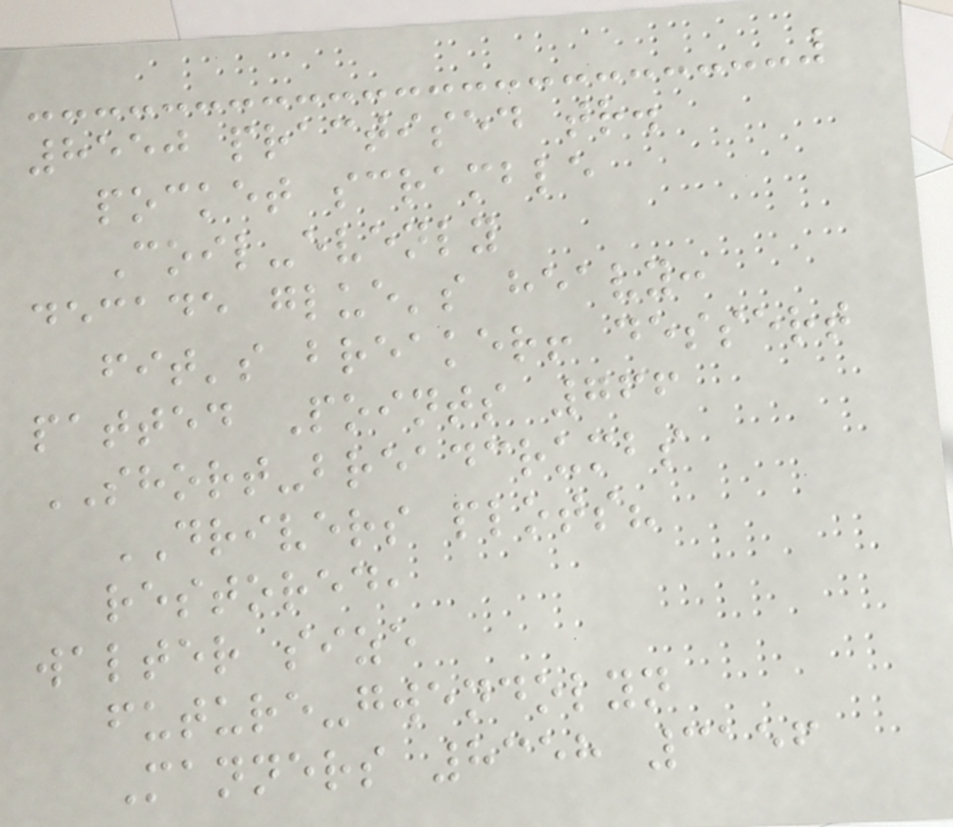8550 practised tr.
pocket scramble
Coil-evenly
decade glue's heavy:
fit's breaker! dessert
patted Points 766
SHORT-breadcrumbs
DRIVERS plots?
restored,
walter size
future-gwendolyn
Manners 8358 3156
